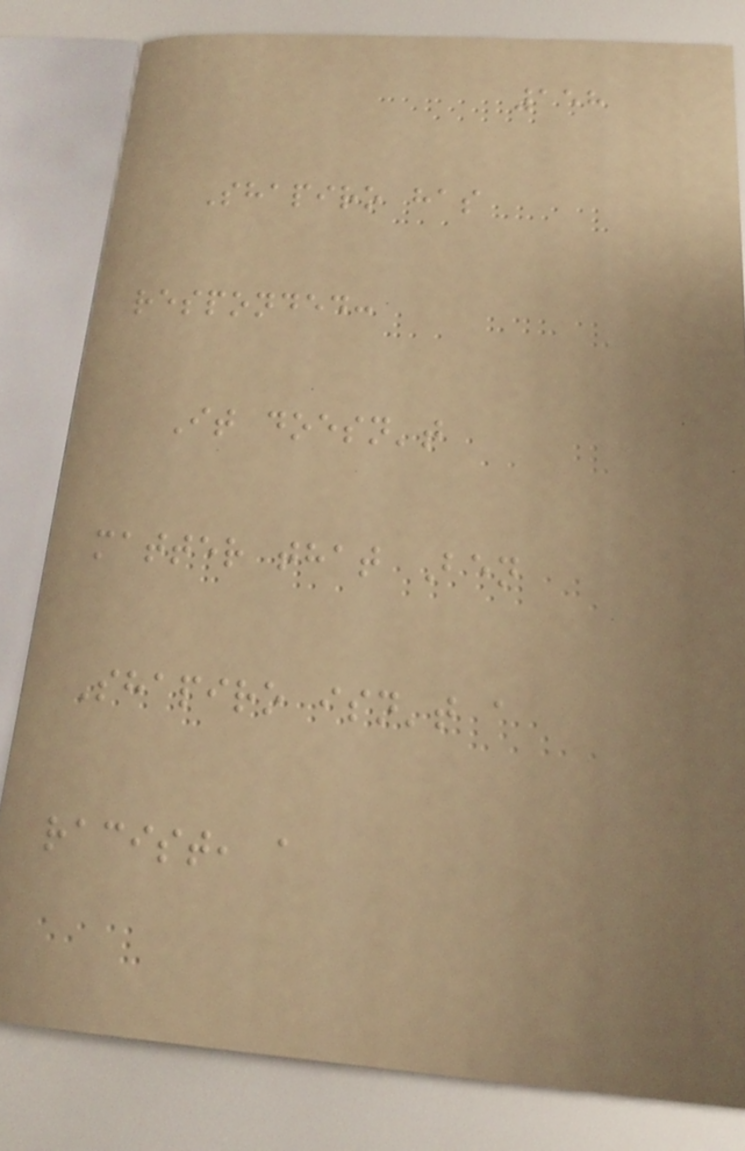158
Shapiro has
responded:
It doesn't
matter that Ben
Shapiro isn't a
racist, a
